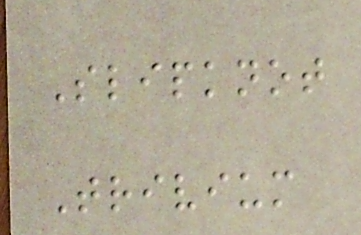Slipknot
Trivium
